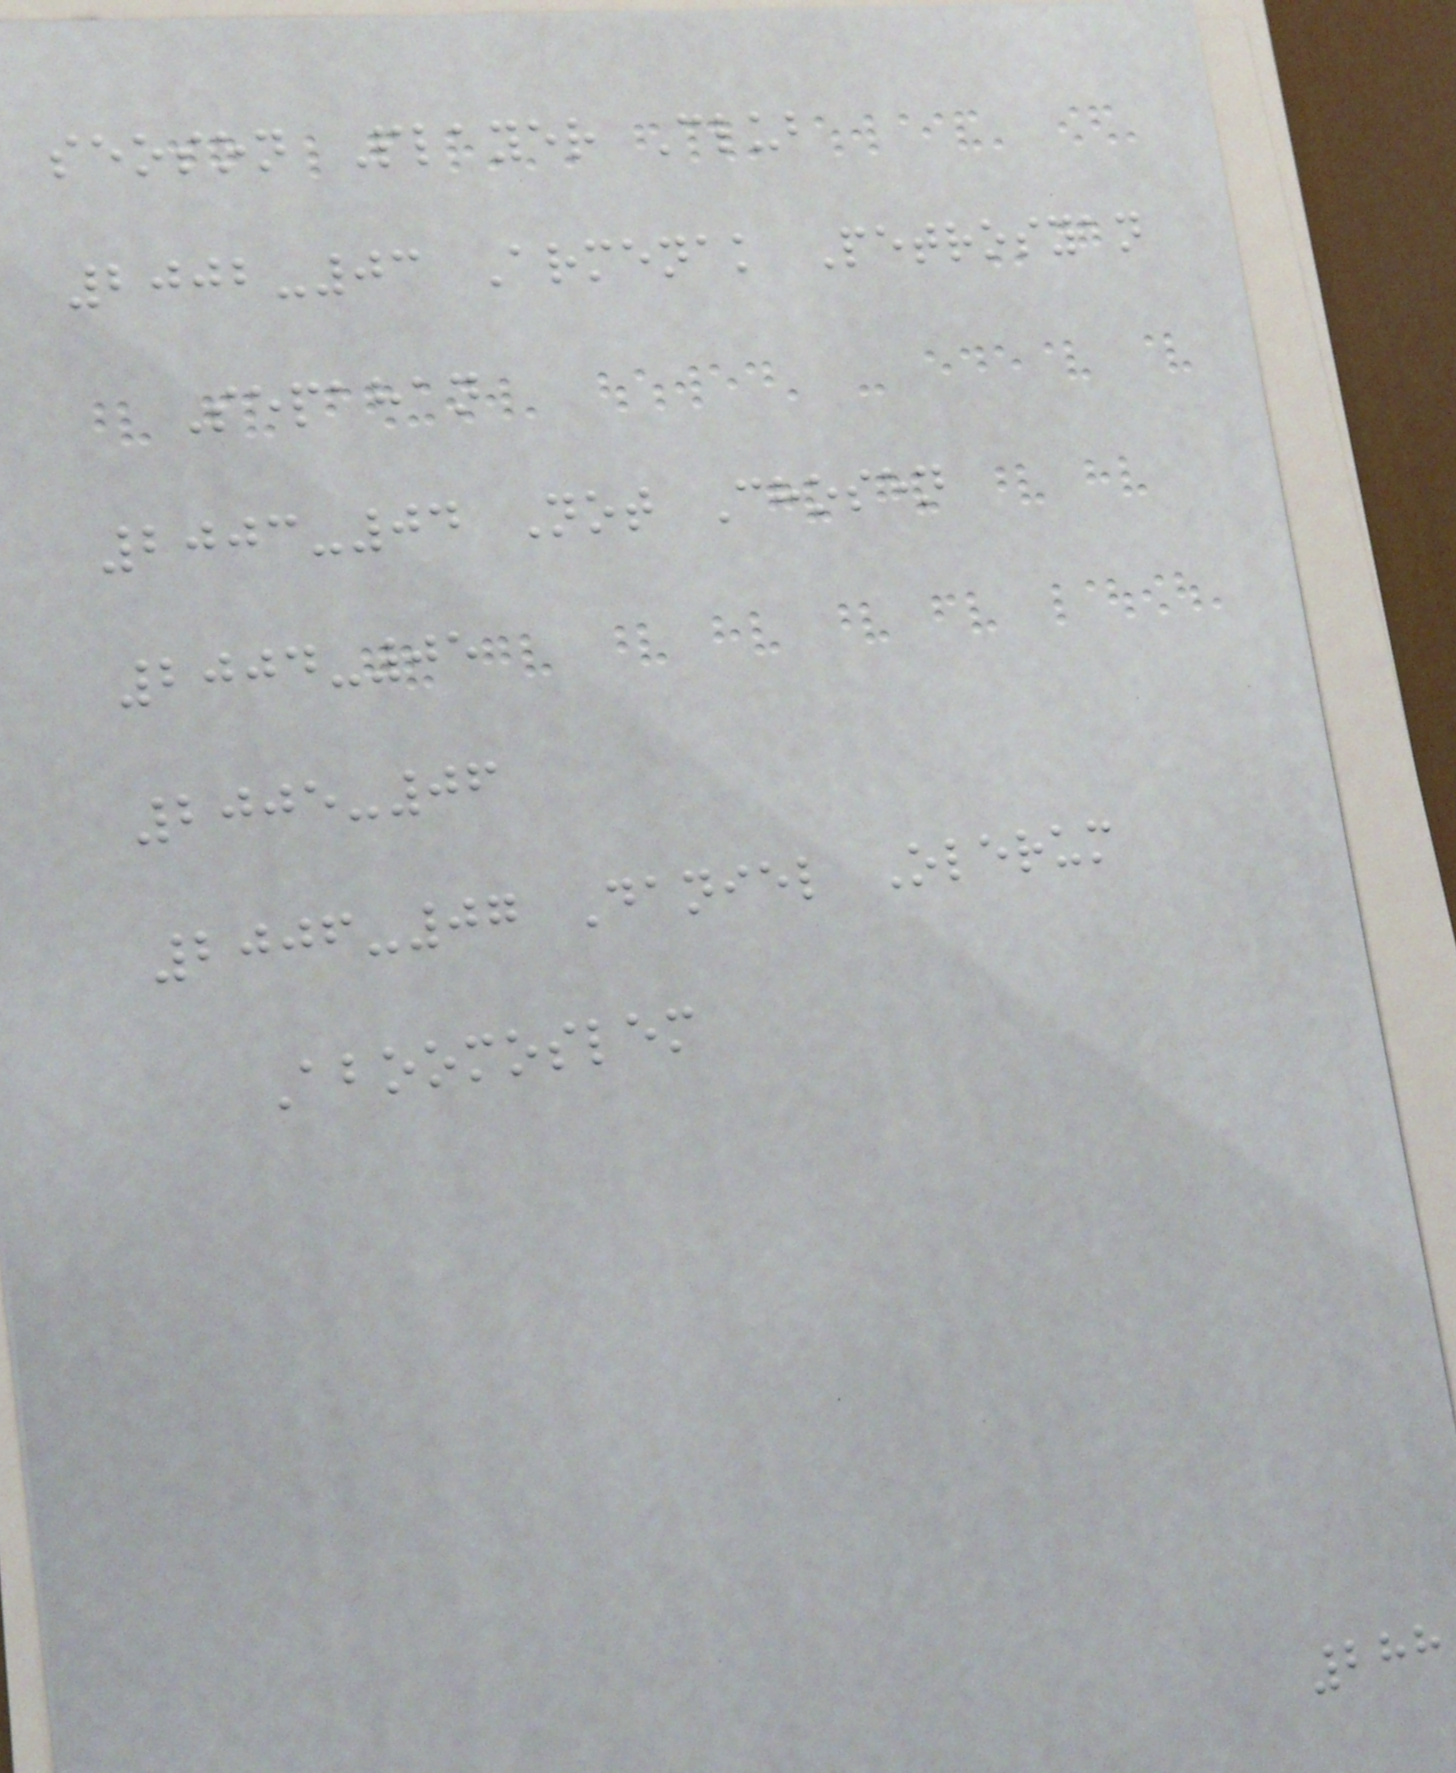seoson Player Club
2002-03 Armenak Petrosyan
Sepahan
2003-04 Not Chosen
2004-05
2005-06
2006-07 Daniel Olerum
Aboomoslem
288
